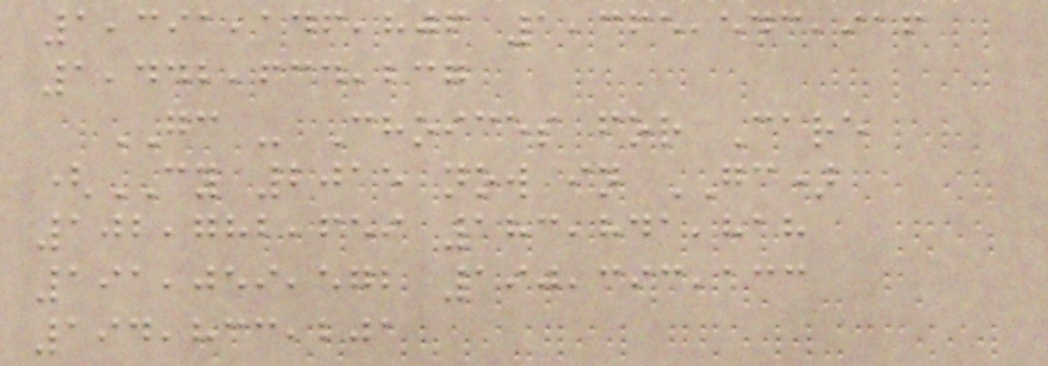1,391,146,806 1,365,543,916
1,442,634,237
GC - Choices for Care
(CY 2015 now in GC)
102,782,659 183,841,818
191,059,572 190,393,133
194,833,201
